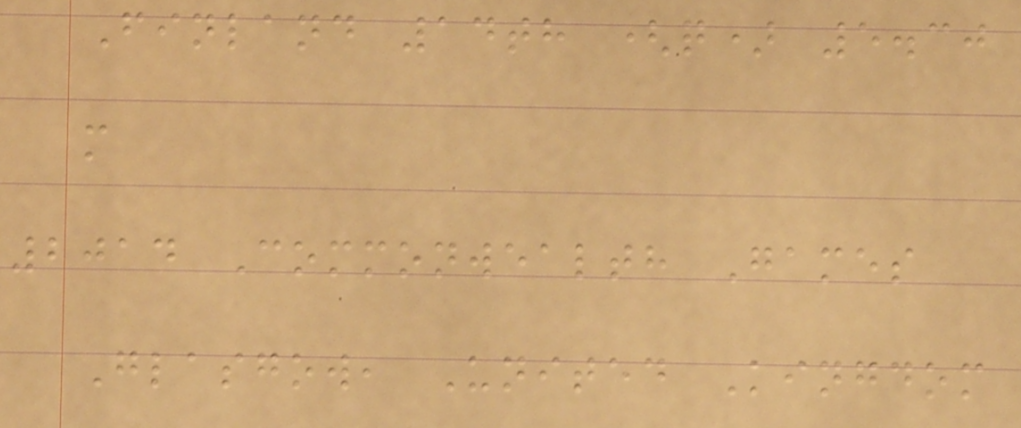Finland 14th (q) 5.30
m
2014 Commonwealth Games
Glasgow, United Kingdom
